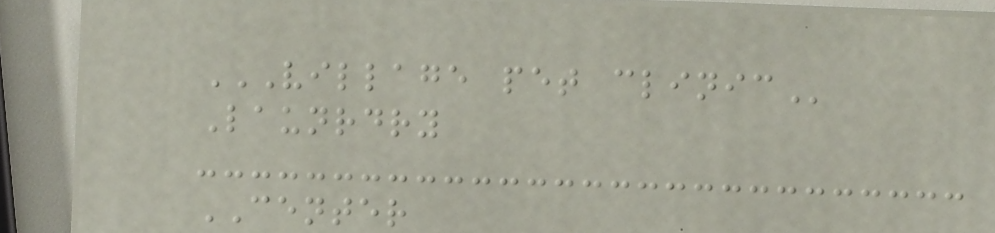VILLAGE PET CLINIC
Launrdry
CENTER
